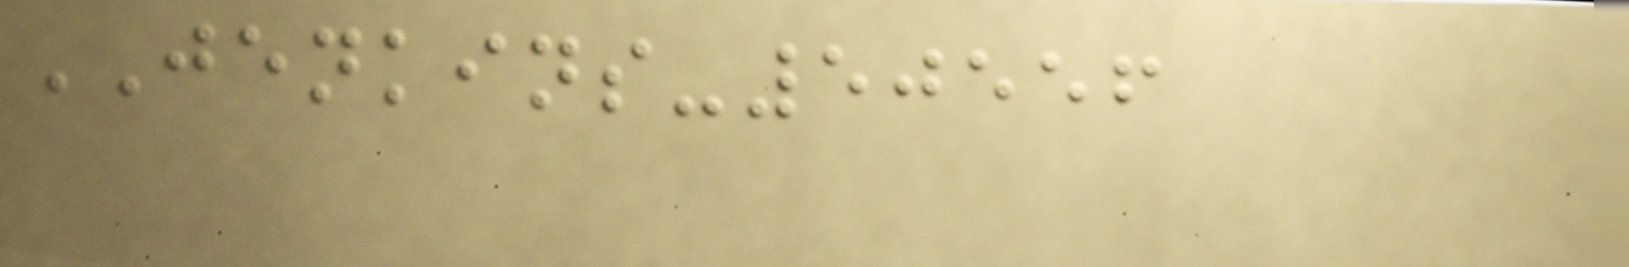JENKINS-50556
